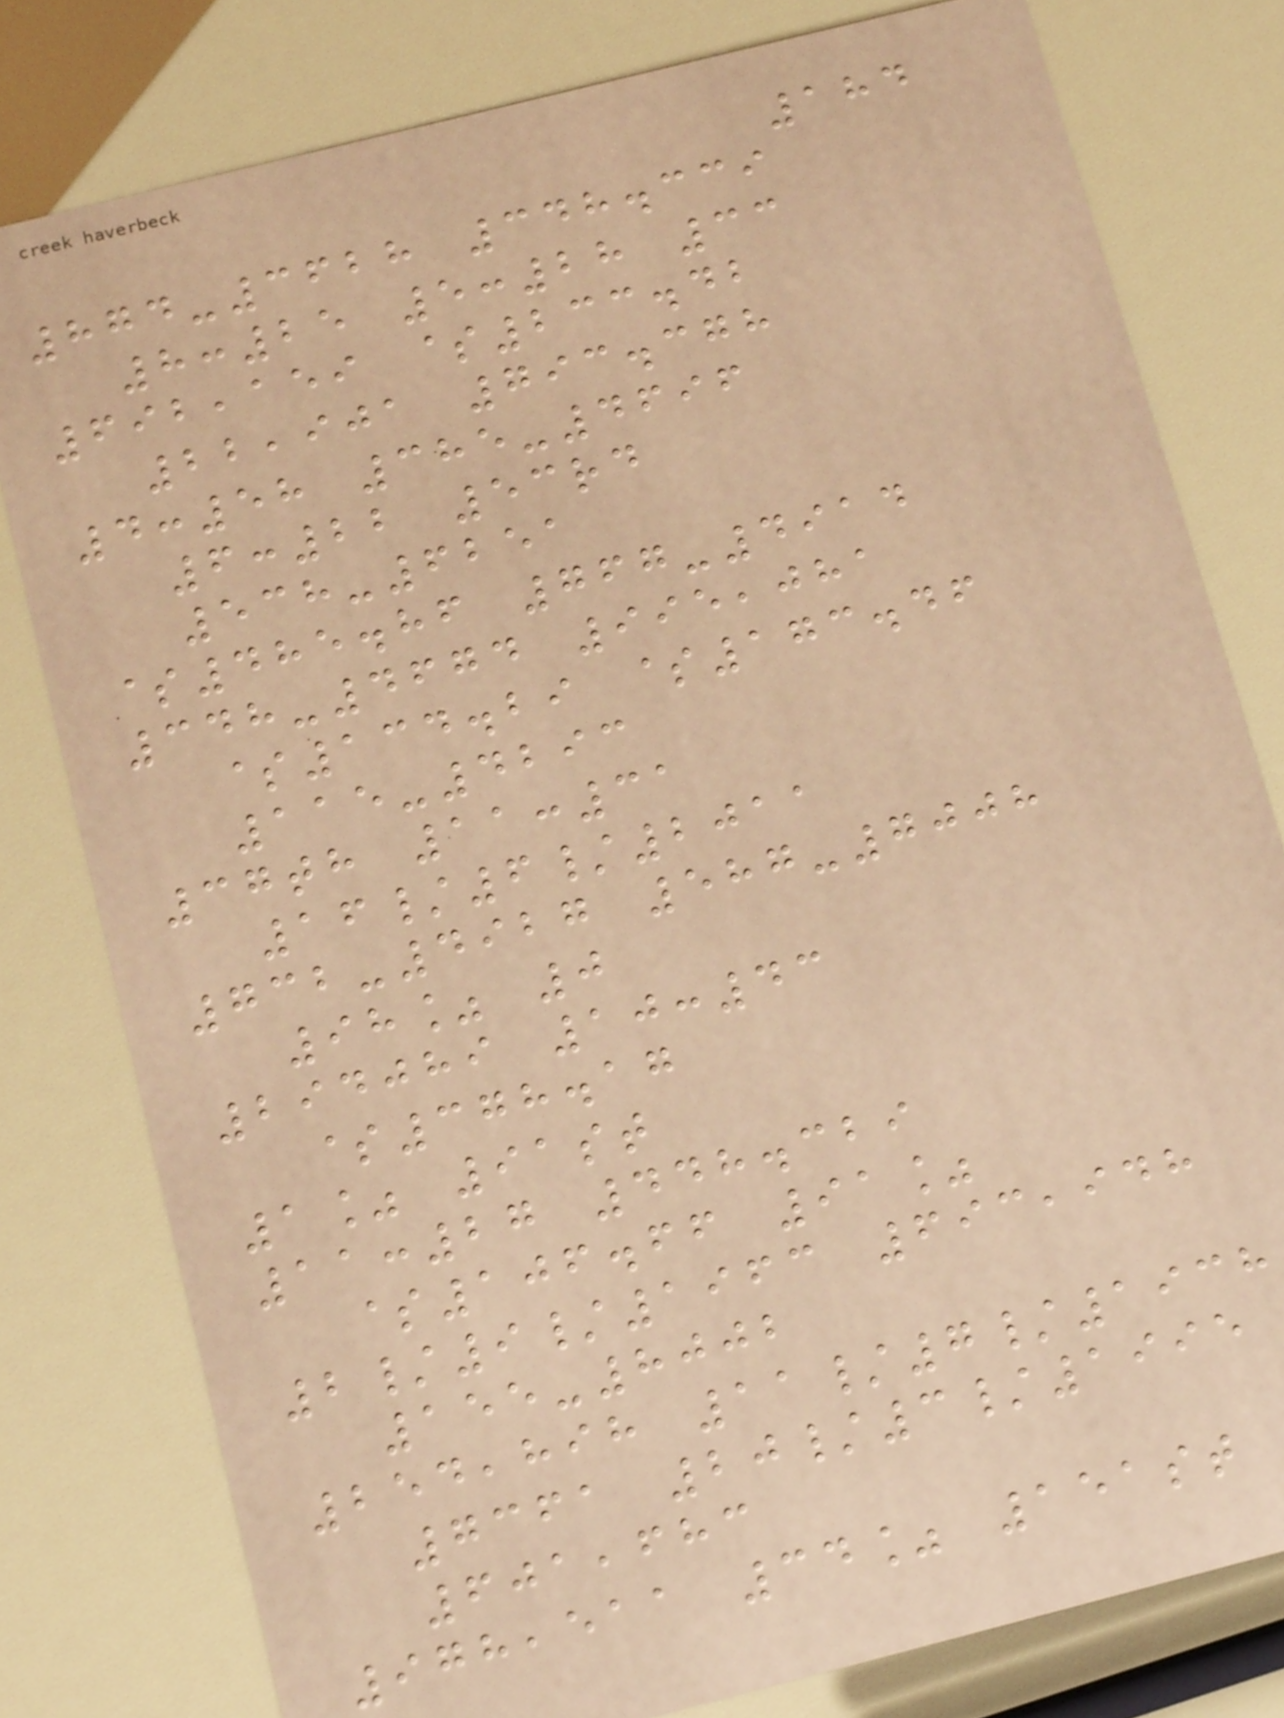184
874-3628 348.339
8:25 5:28 33
692,159 $233.42
22,901 793.378
4:58 385-4696
6:22 53rd
538-6251
$485.86 767-4914
348-4674 995,081
$134.29 $173.46
115-4293
37th 11:31
16/6/2011
732-4927 587-7008
98% 0
294089 10:43
$378.17
1% 91st
11:27 448.329
$106.66 91%
2/9/1963 693,948
155-8002
254,898 11/7/1938
7361 20/3/1995
601,683
978,511 34% 151st
